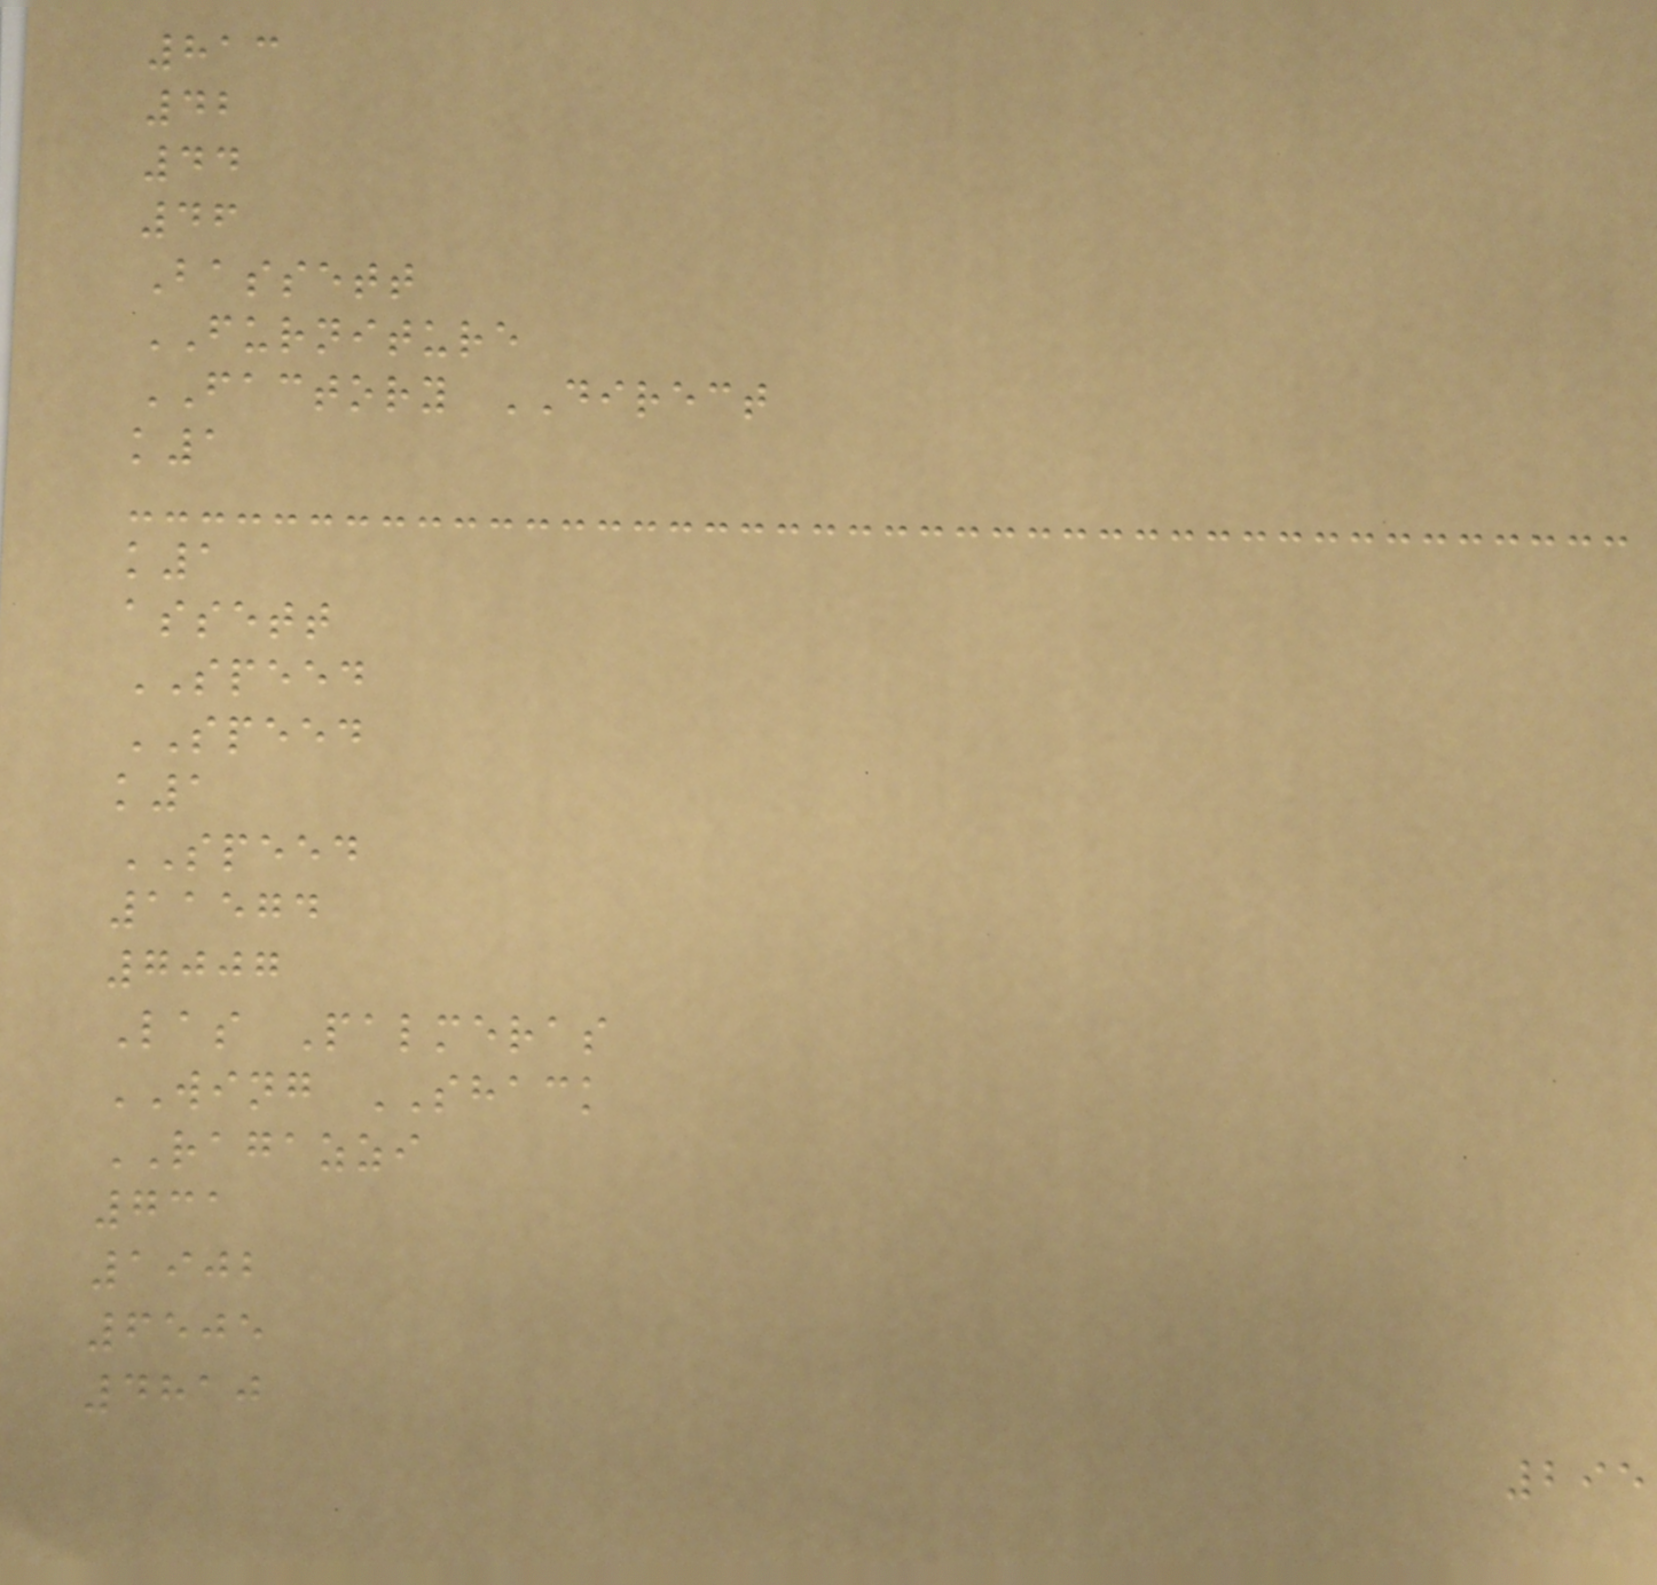813
42
44
46
Bassett
FURNITURE
FACTORY DIRECT
k1
k1
assett
SPEED
SPEED
k1
SPEED
11574
7007
Las Palmeras
WING SHACK
RAGAZZI
731
1902
6505
4810
295
